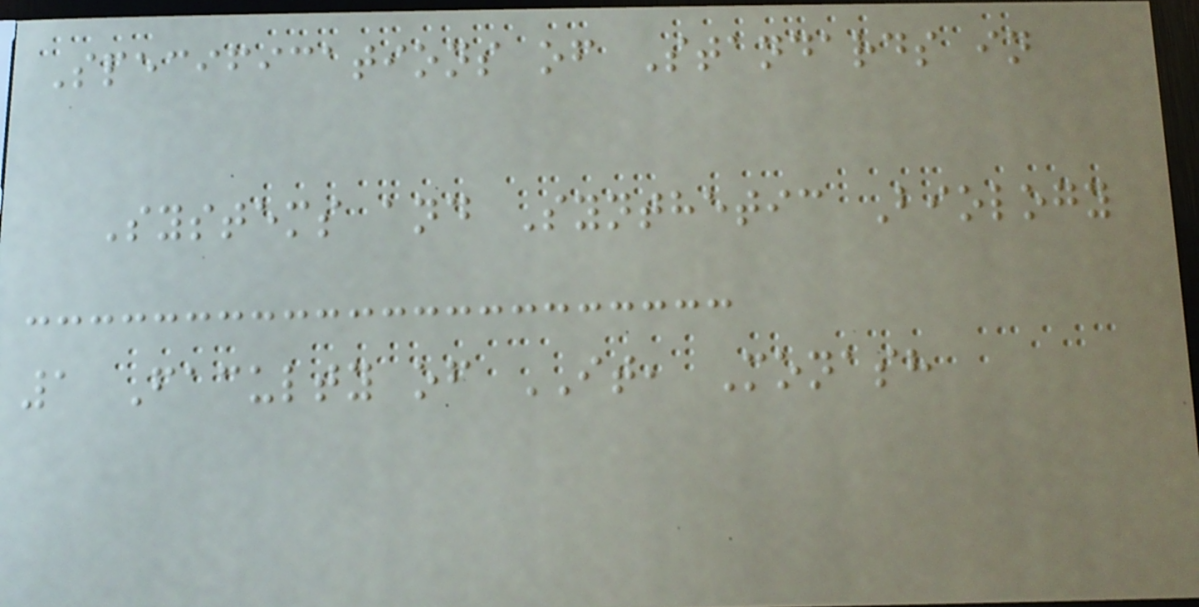Specifications of Standards in
Systems and Synthetic Biology
1 Faculty of IT, Monash
